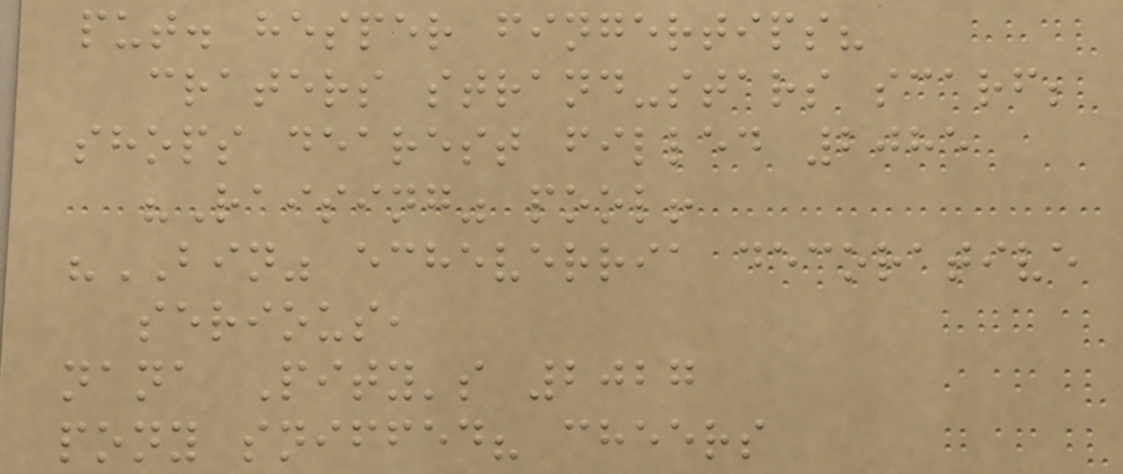put. hesper fingertips?
craters strand-stars scarf;
shops dearest filled 2085
"Raising" pool!
"BIN" echeverria decorative
serious,
nana Pity's 2027
pony sniffed? cheers
